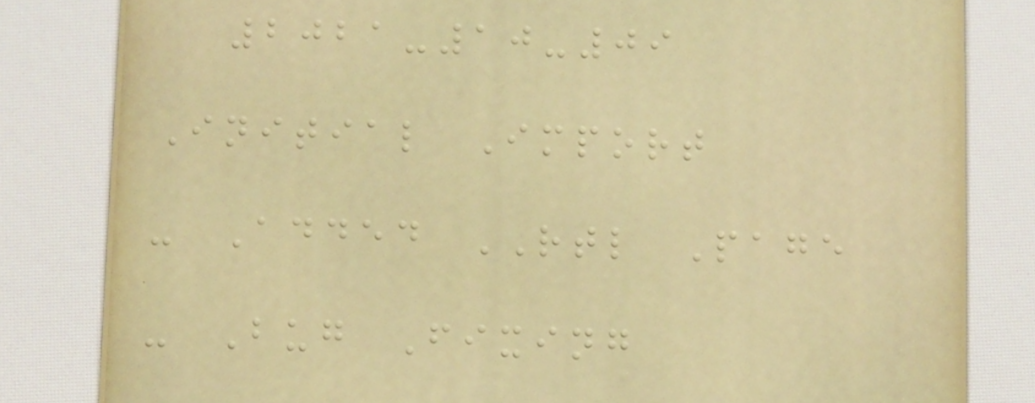2021-10-09
Initial Import
- Added RTL Page
- Bug Fixing
